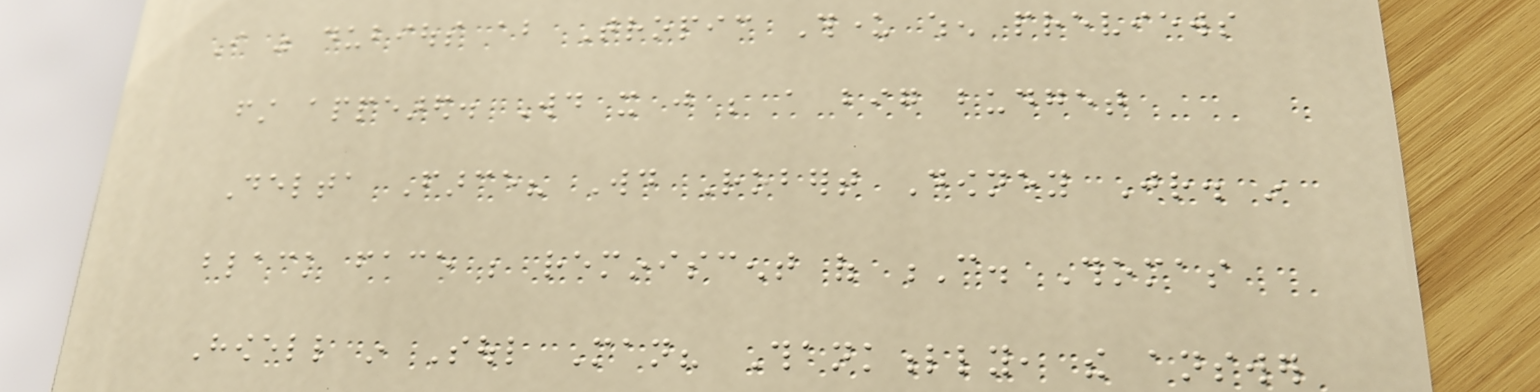I was dubious about Tropic Thunder when previews
first appeared. Would it just be a big budget
Delta Farce? Would Robert Downey Jr. in
black face be reminiscent of C. Thomas
Howell in Soul Man? Thankfully, the answer
